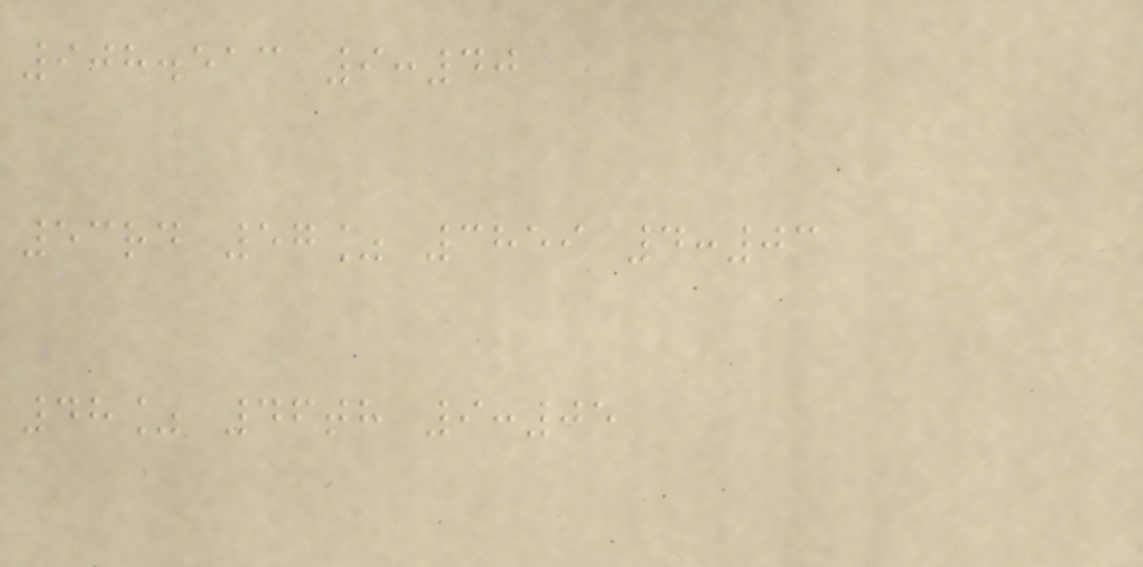908.513 9:40
53rd 57% 3859 4:03
48% 46th 9:05
